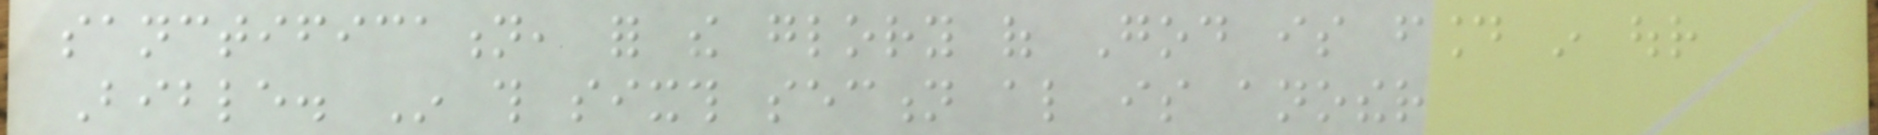sanctification, for the glory of God is found in our
Bible. In this sixth section also is another
